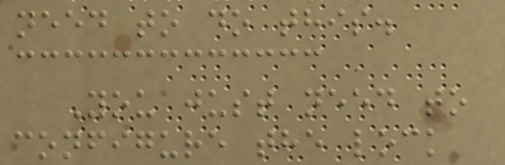need to do this.
You just need to
configure the lock
